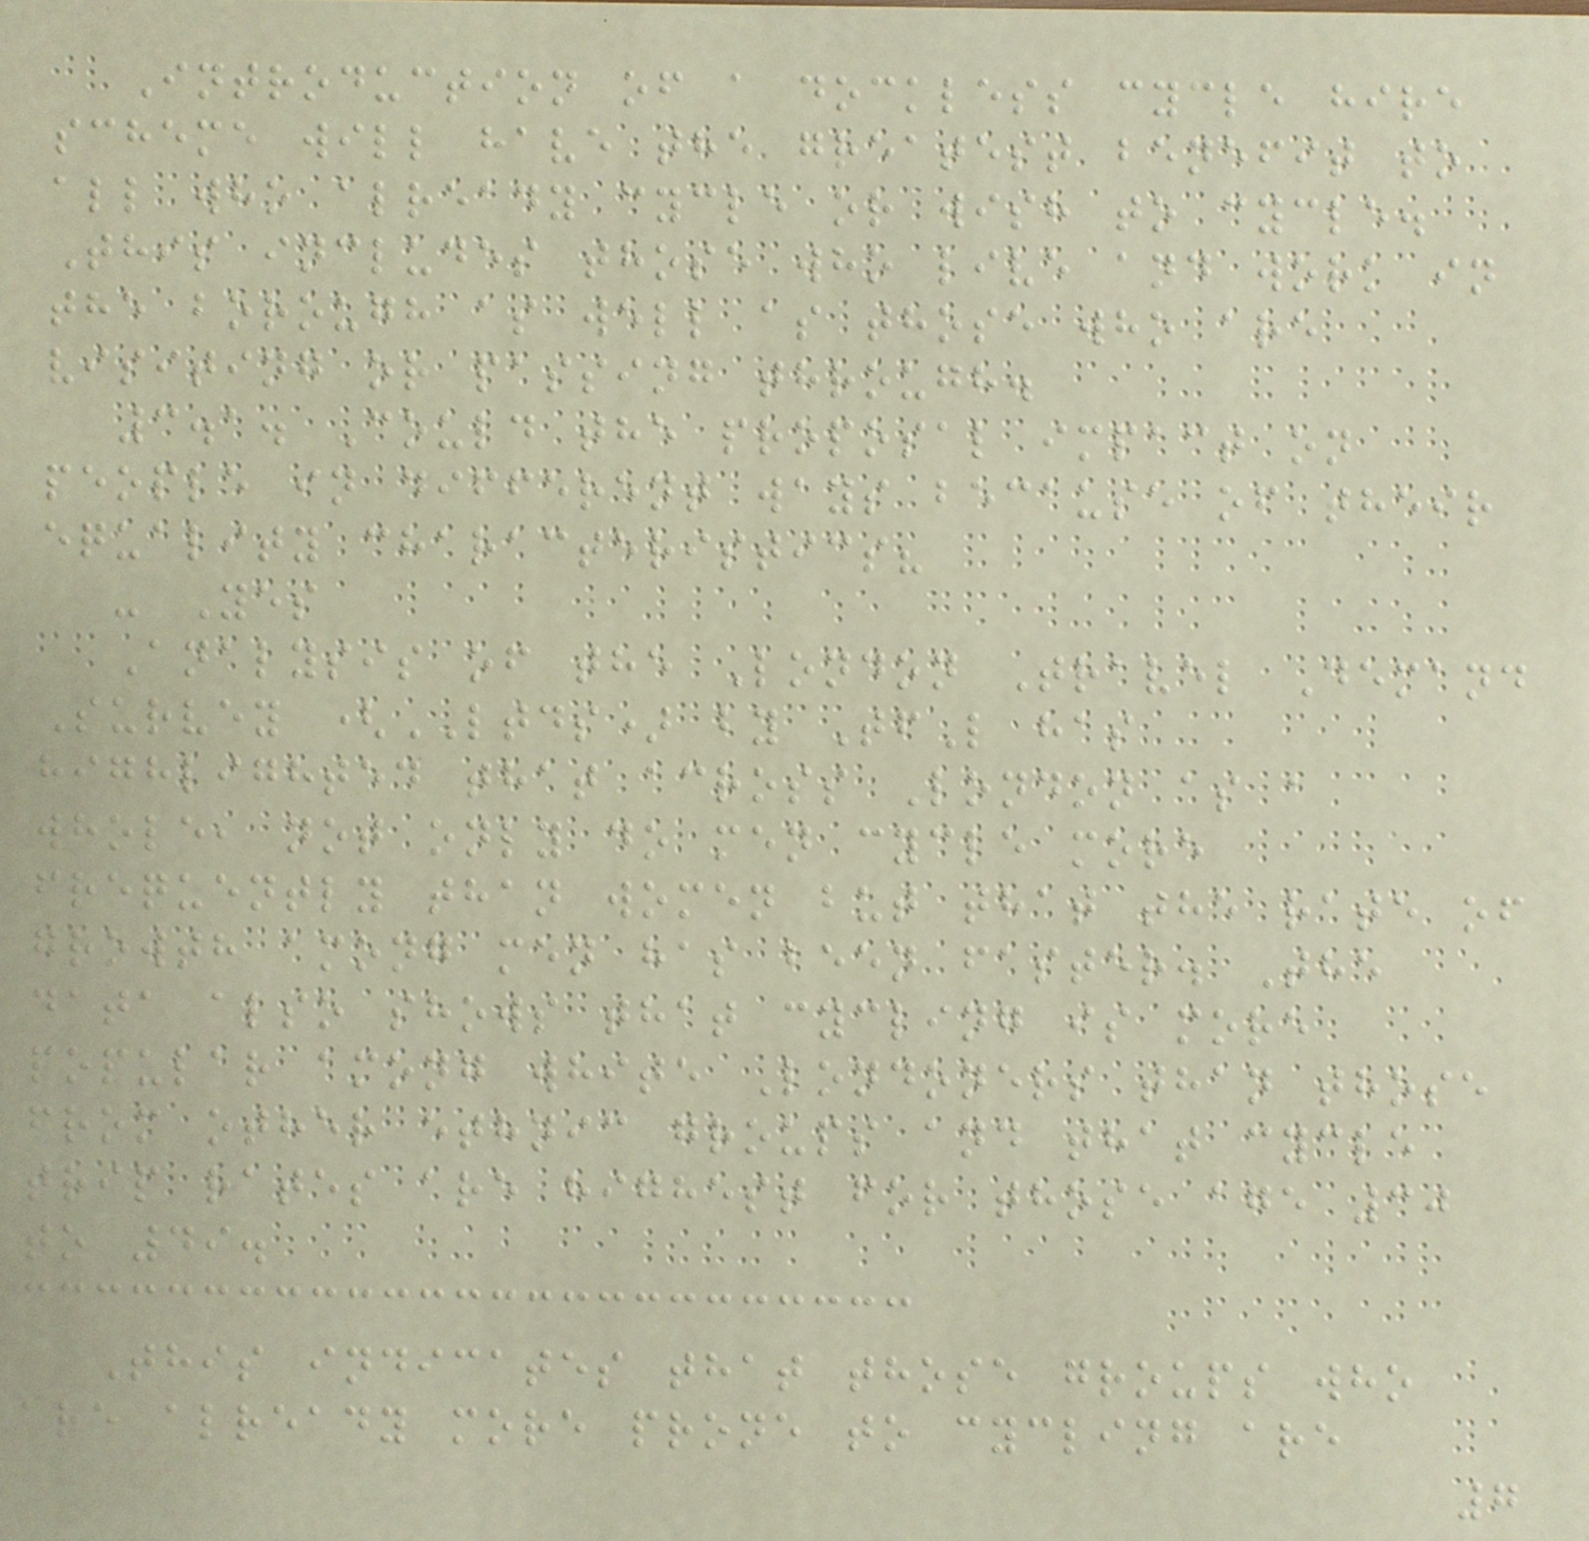Introduction of a dockless cycle hire
scheme will have the greatest benefit to
all who already cycle or wish to cycle.
This includes those who live and work in
the borough as well as those who are
visiting or passing through.
3.1. Could the proposal impact on
people in different ways because of their
equality characteristics?
- Yes
Analysis of the London Travel Demand
Survey (LTDS) by TfL has
highlighted that across London as a
whole, not only do men cycle more
frequently than women but that the rate of
growth among men has been faster. The
data also shows that cycling is more
popular among white Londoners than those
from other ethnic groups and that cycle
trip rates are highest for those age 30
to 49.
This indicates that those groups who
are already more prone to cycling are
7
